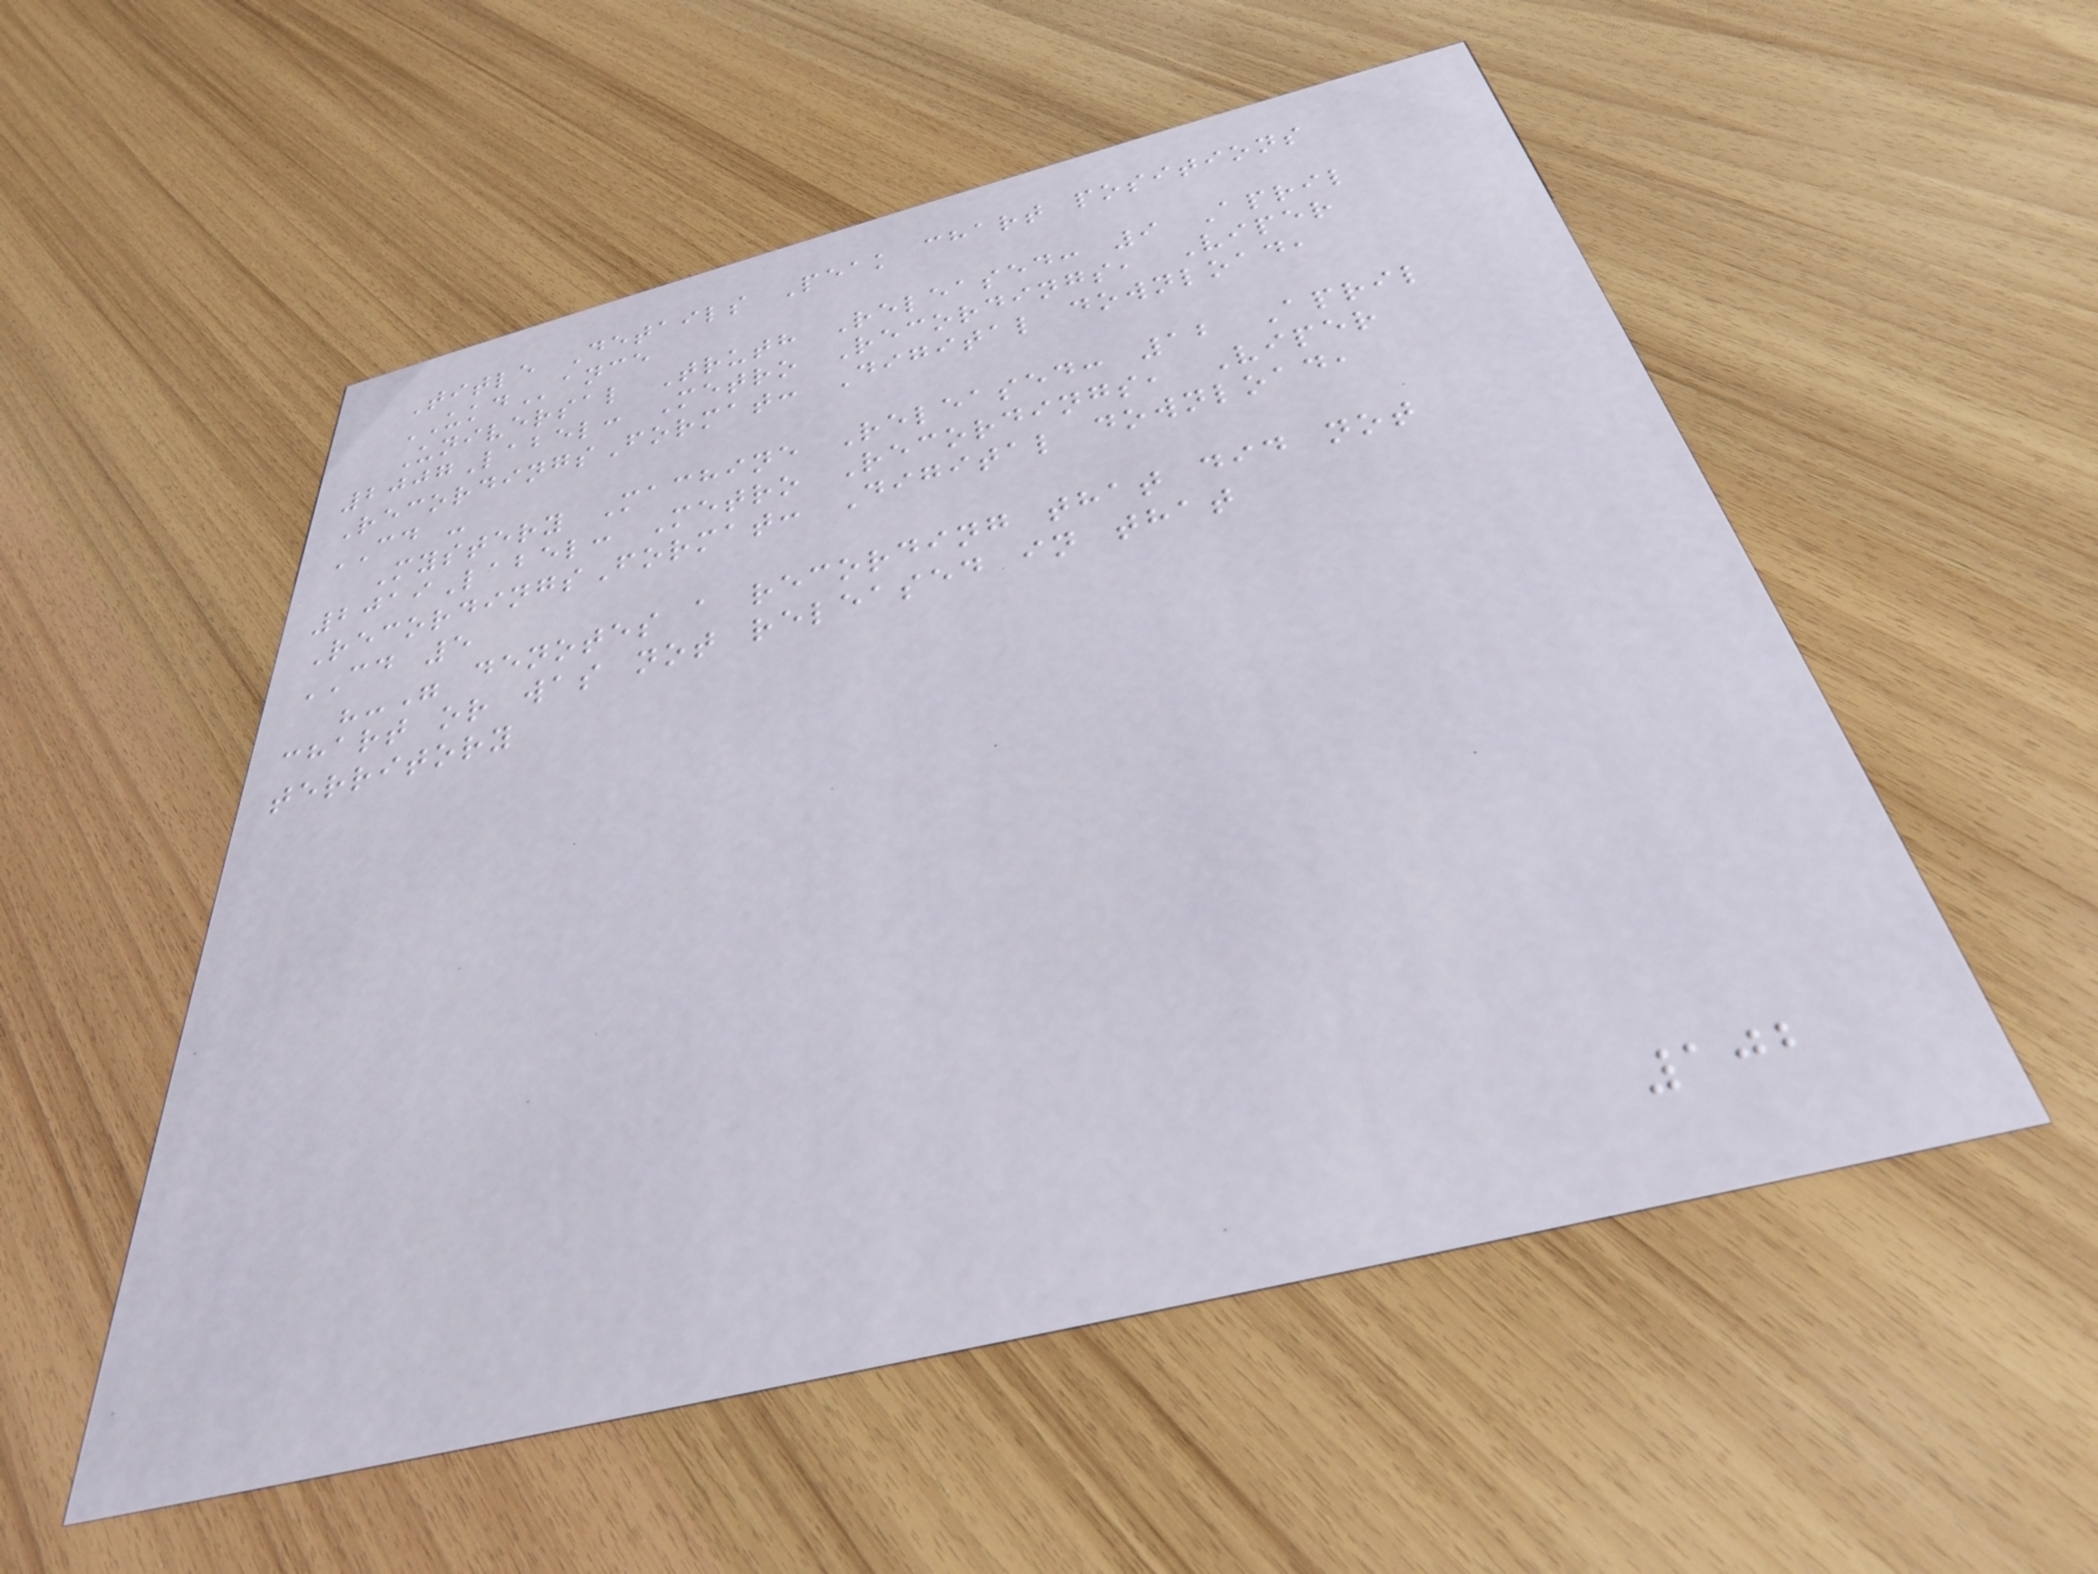Title Details Peak chart positions
UKDance
Universal Truth Released: 9 April
2007Label: Metro Recordings, Viper
RecordingsFormat: Digital download,
CD -
Mystery Machine Released: 12 April
2019Label: Metro Recordings, Viper
RecordingsFormat: Digital download,
CD 5
"-" denotes a recording that did not
chart or was not released in that
territory
102
